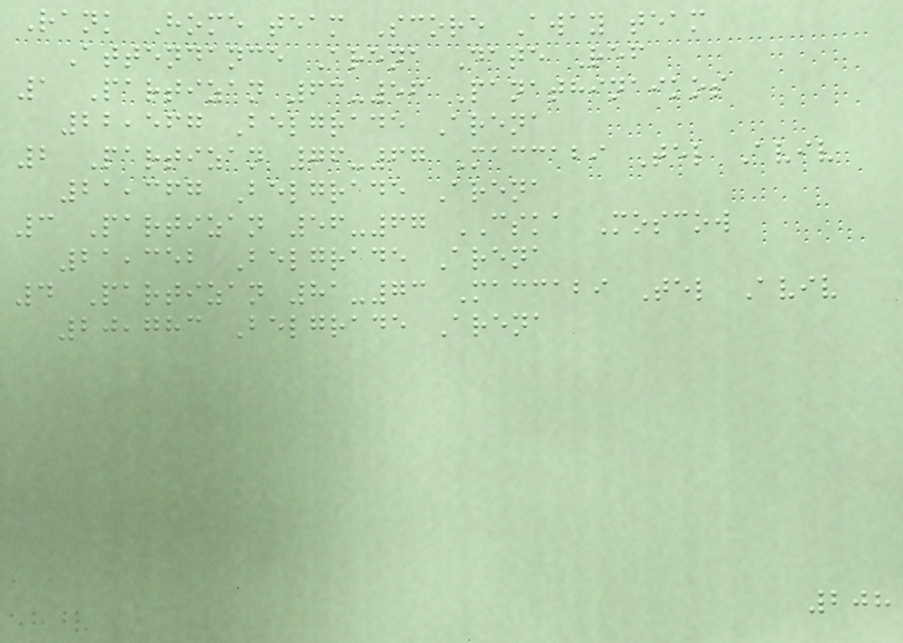Rank Home team Score Away team
Attendance Arena Date Ref
1 Partizan 63-56 Panathinaikos
22,567 Belgrade Arena
2 Partizan 76-67 Maccabi Tel Aviv
21,367 Belgrade Arena
3 Partizan 56-67 CSKA Moscow
21,352 Belgrade Arena
4 Partizan 81-73 Maccabi Tel Aviv
20,783 Belgrade Arena
208
